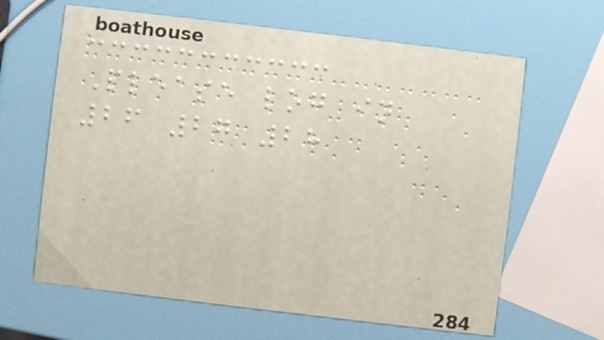Please log in
26 27 28
